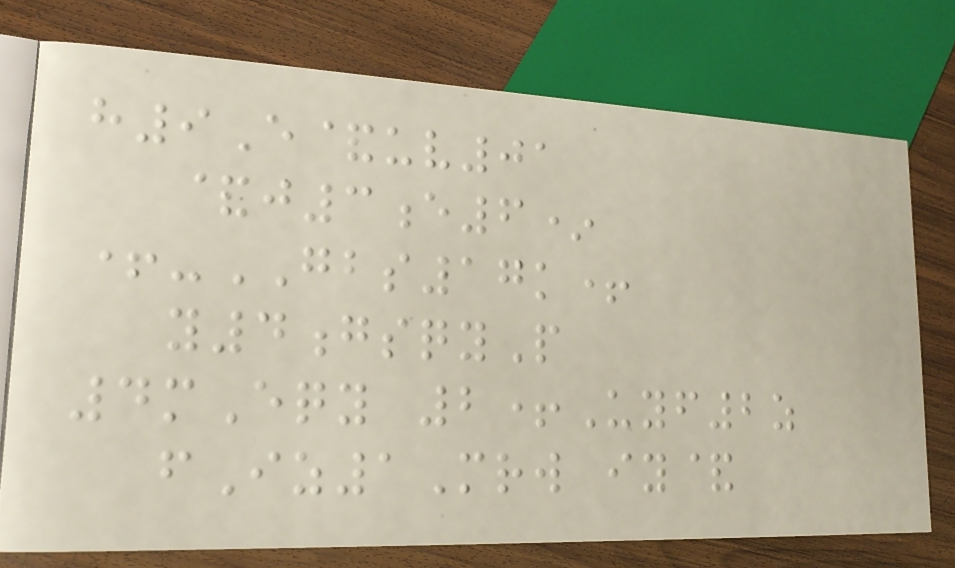h9E&uv01
&j3e6*
+-GBS17k+
y4gsqyP
4mEqy 2+Uyf2z
fIz1Mrw iy&
